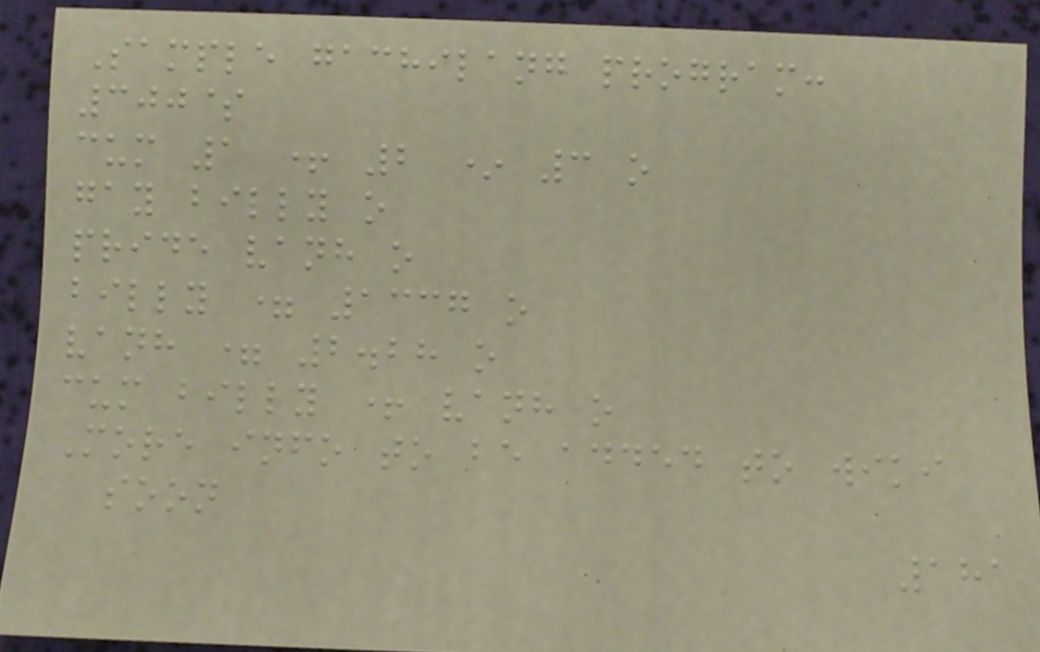Sample gachilang program:
300$
cum 1 + 2 * 3 o
gay billy o
pride vanh o
billy = 1337 o
vanh = 2.28 o
cum billy + vanh o
More info to be added to wiki
soon
181
